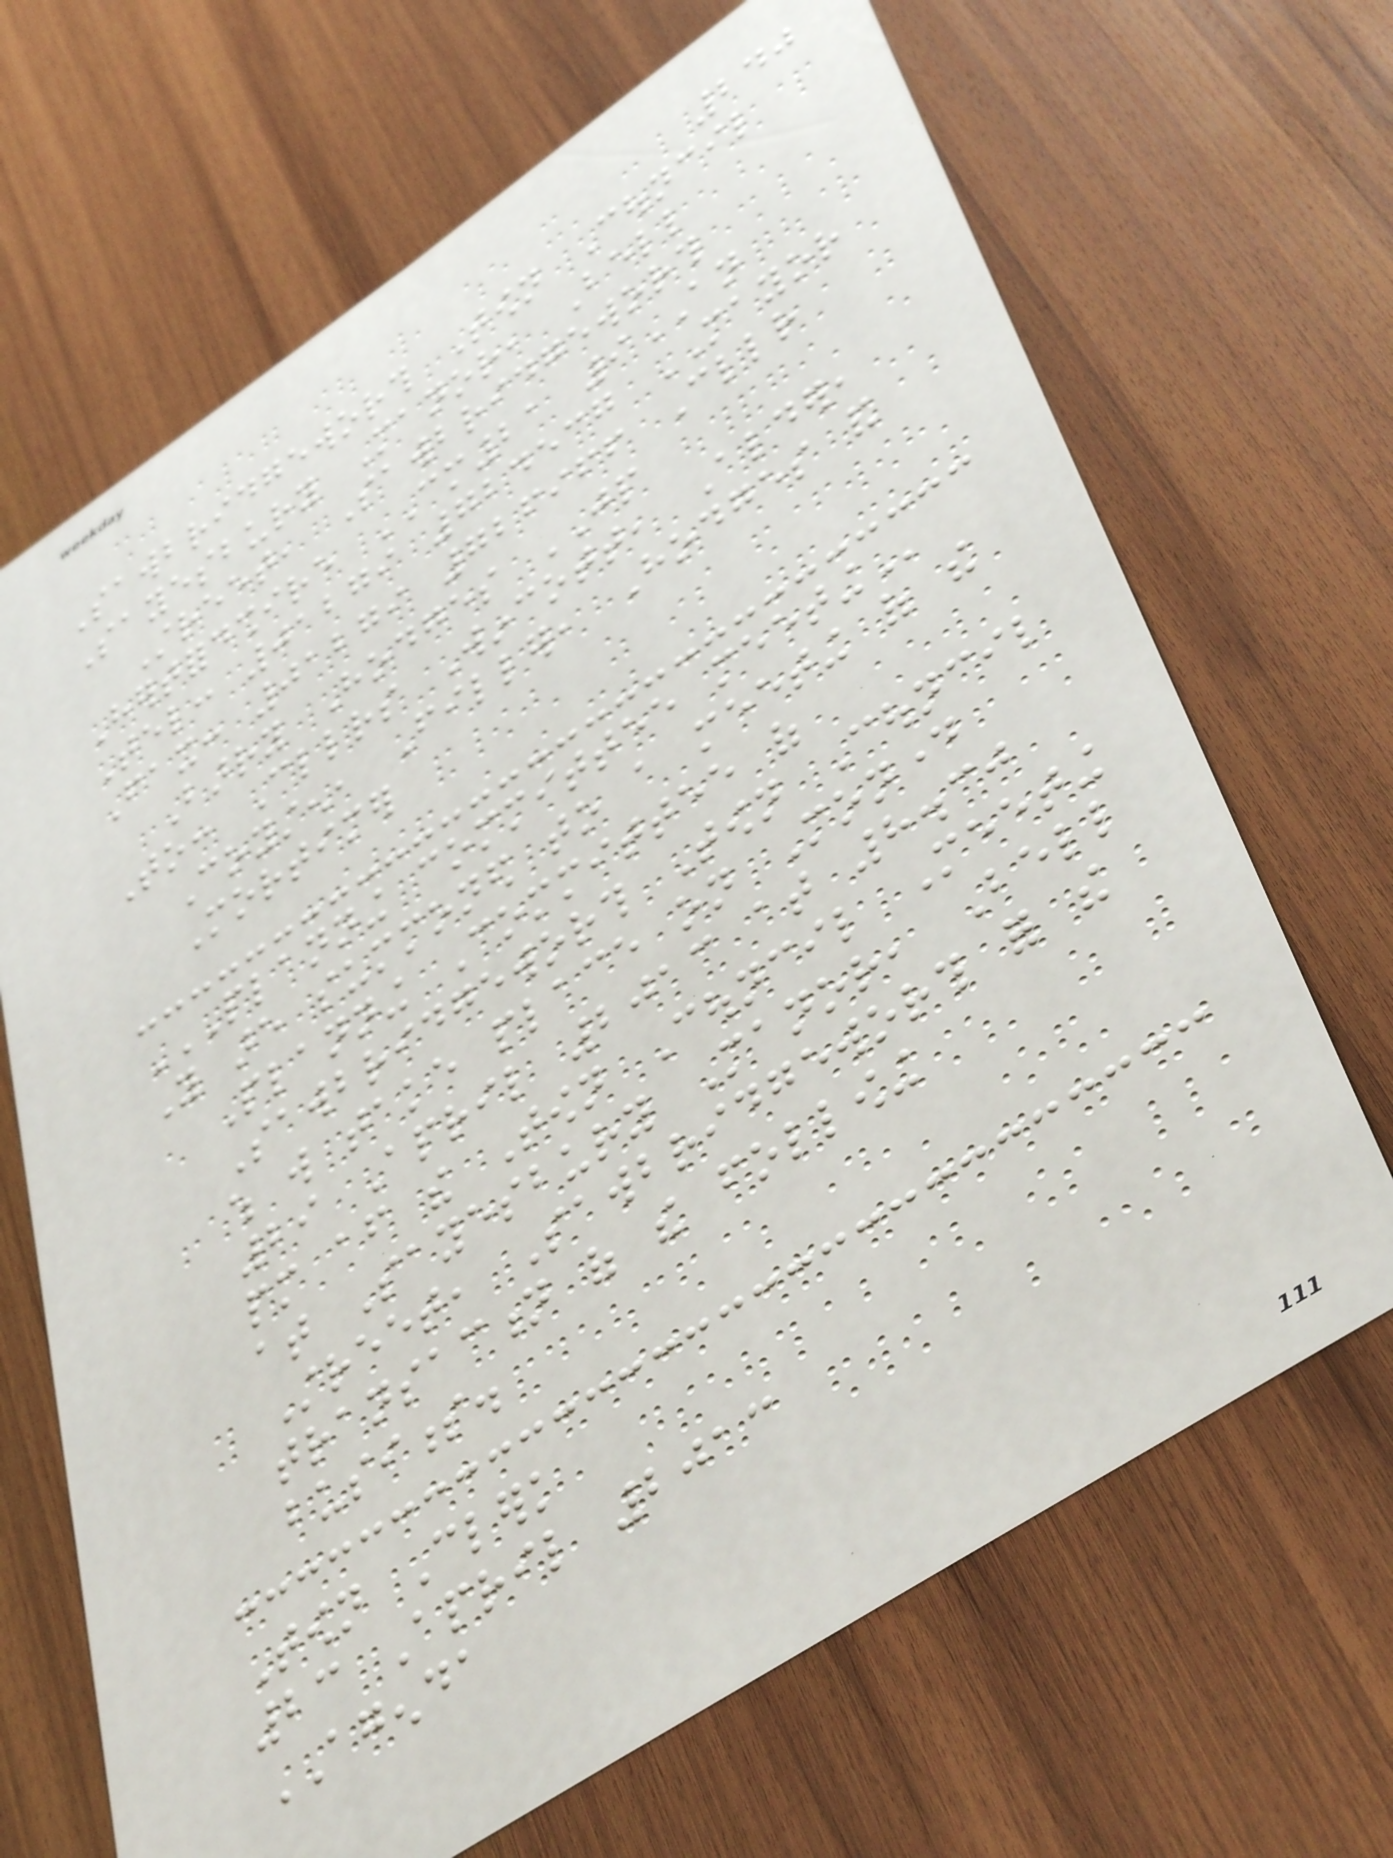240
Sawbridgeworth Town Council
Sayesbury Manor, Bell
Street, Sawbridgeworth
Hertfordshire CM21 9AN
Tel: 01279 724537 MAYOR
Fax: 01279 726966 Cllr
Barry Hodges JP
To: Cllrs Wincott, Alder,
Coysten, Filler, Hodges and
Mortimer
PLANNING COMMITTEE MEETING
You are summoned to a meeting of the
Planning Committee of
Sawbridgeworth Town Council
which will take place on Monday
29 April 2013 at 8.30
pm after the Town Council Meeting
at Sayesbury Manor, Bell
Street, Sawbridgeworth for the
transaction of the following
business.
Town Clerk
23 April 2013
AGENDA
